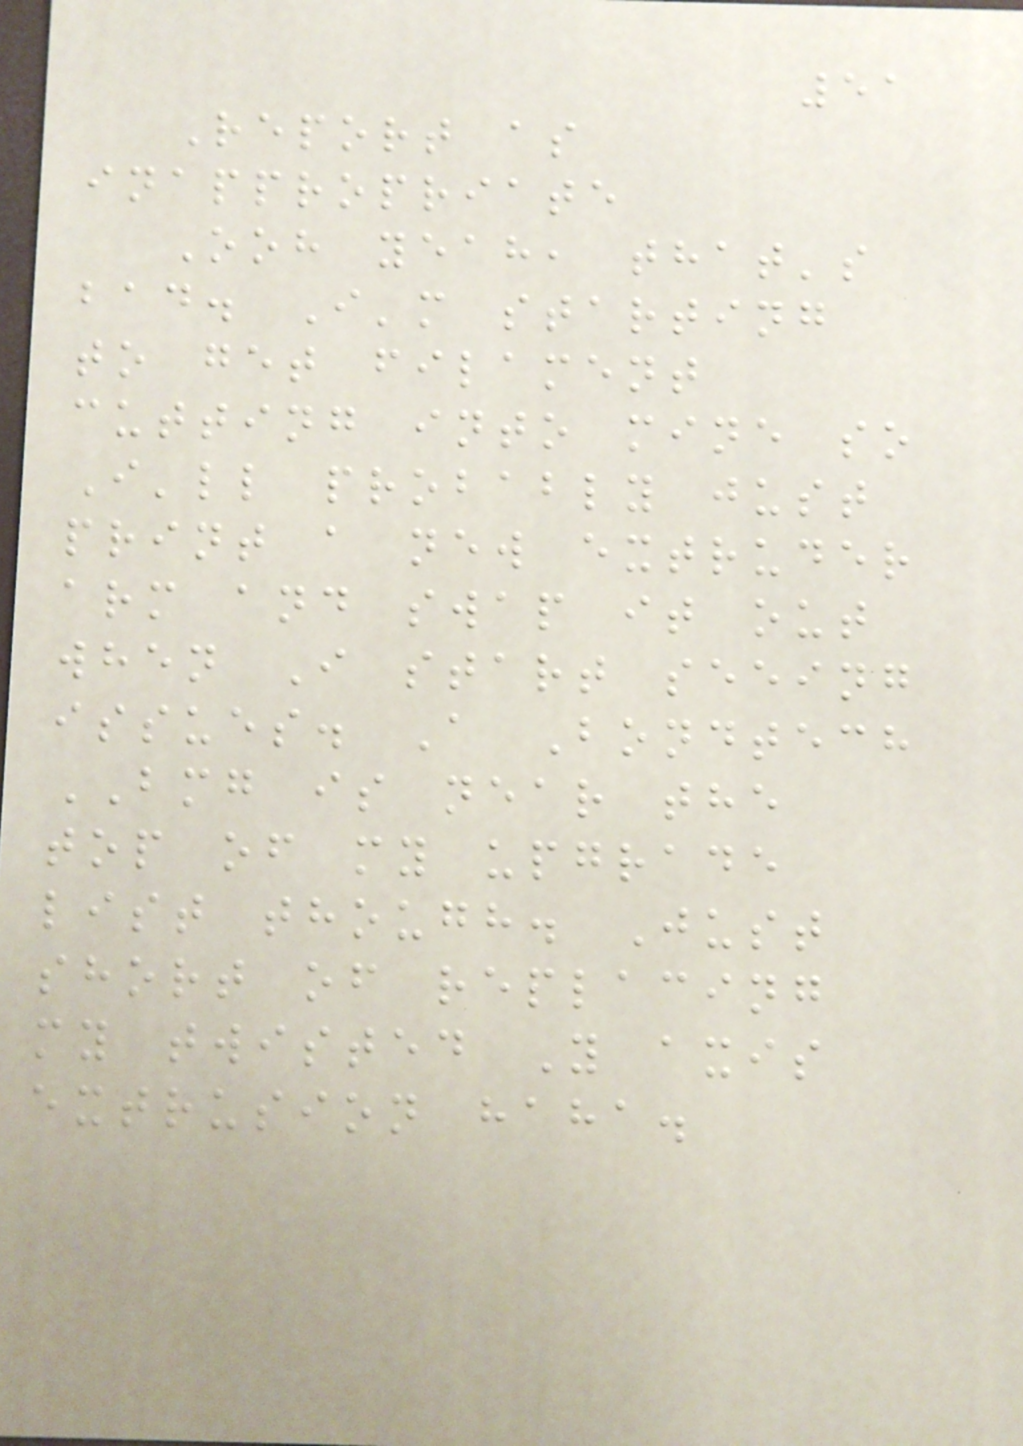51
Report as
inappropriate
Ooh yeah, that's
bad. I'm starting
to get filament
cutting into mine so
I'll probably just
print a new extruder
arm and swap it out
when I start seeing
issues. A Bondtech
BMG is near the
top of my upgrade
list though. Just
short of replacing
my twisted Y axis
extrusion haha.
